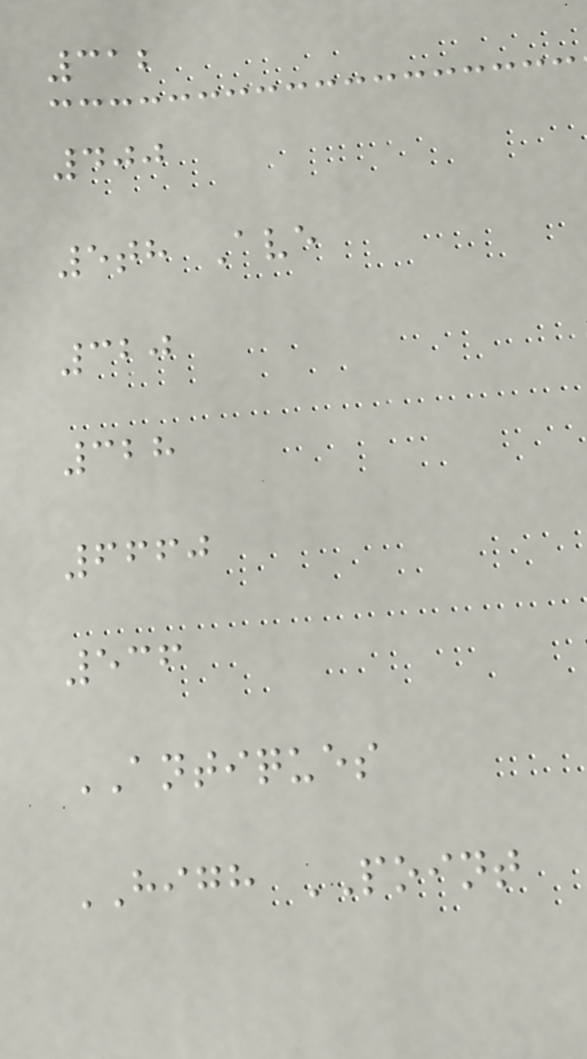312
400
5th Ave
320
328
6660
536
ANTIQUES
HIGH POINT
